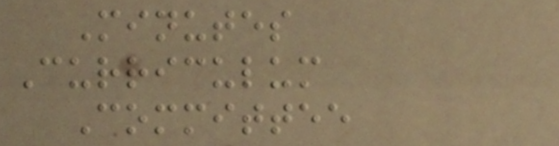Minutes
Curriculum
Committee
